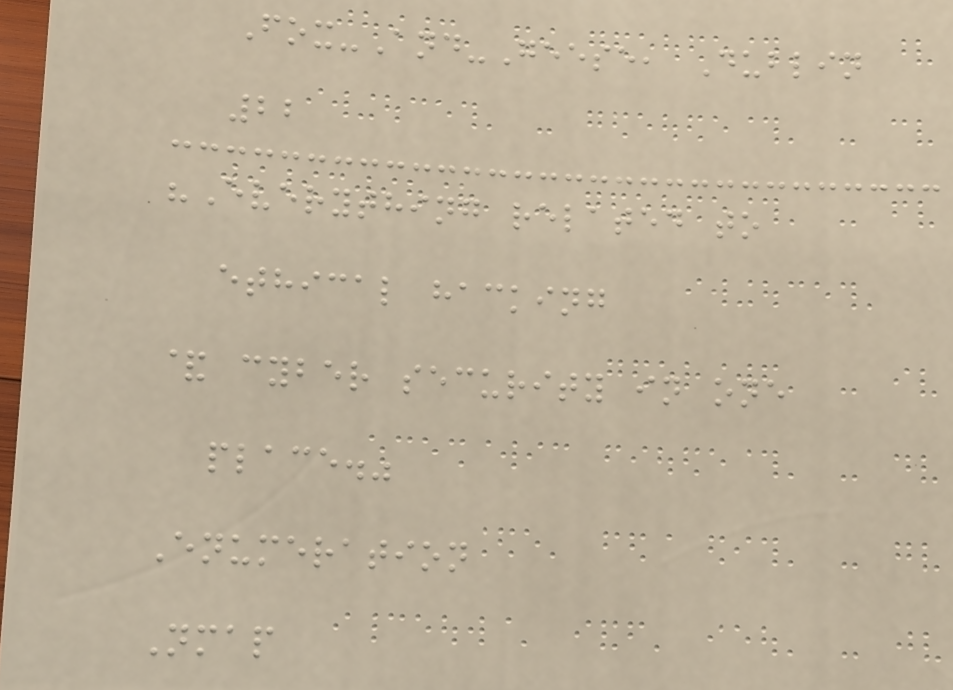Fox-And-Geese, Dublin
22
"Everything related to
ethical hacking
& cyber security in one
place."
Enumeration
Nmap
